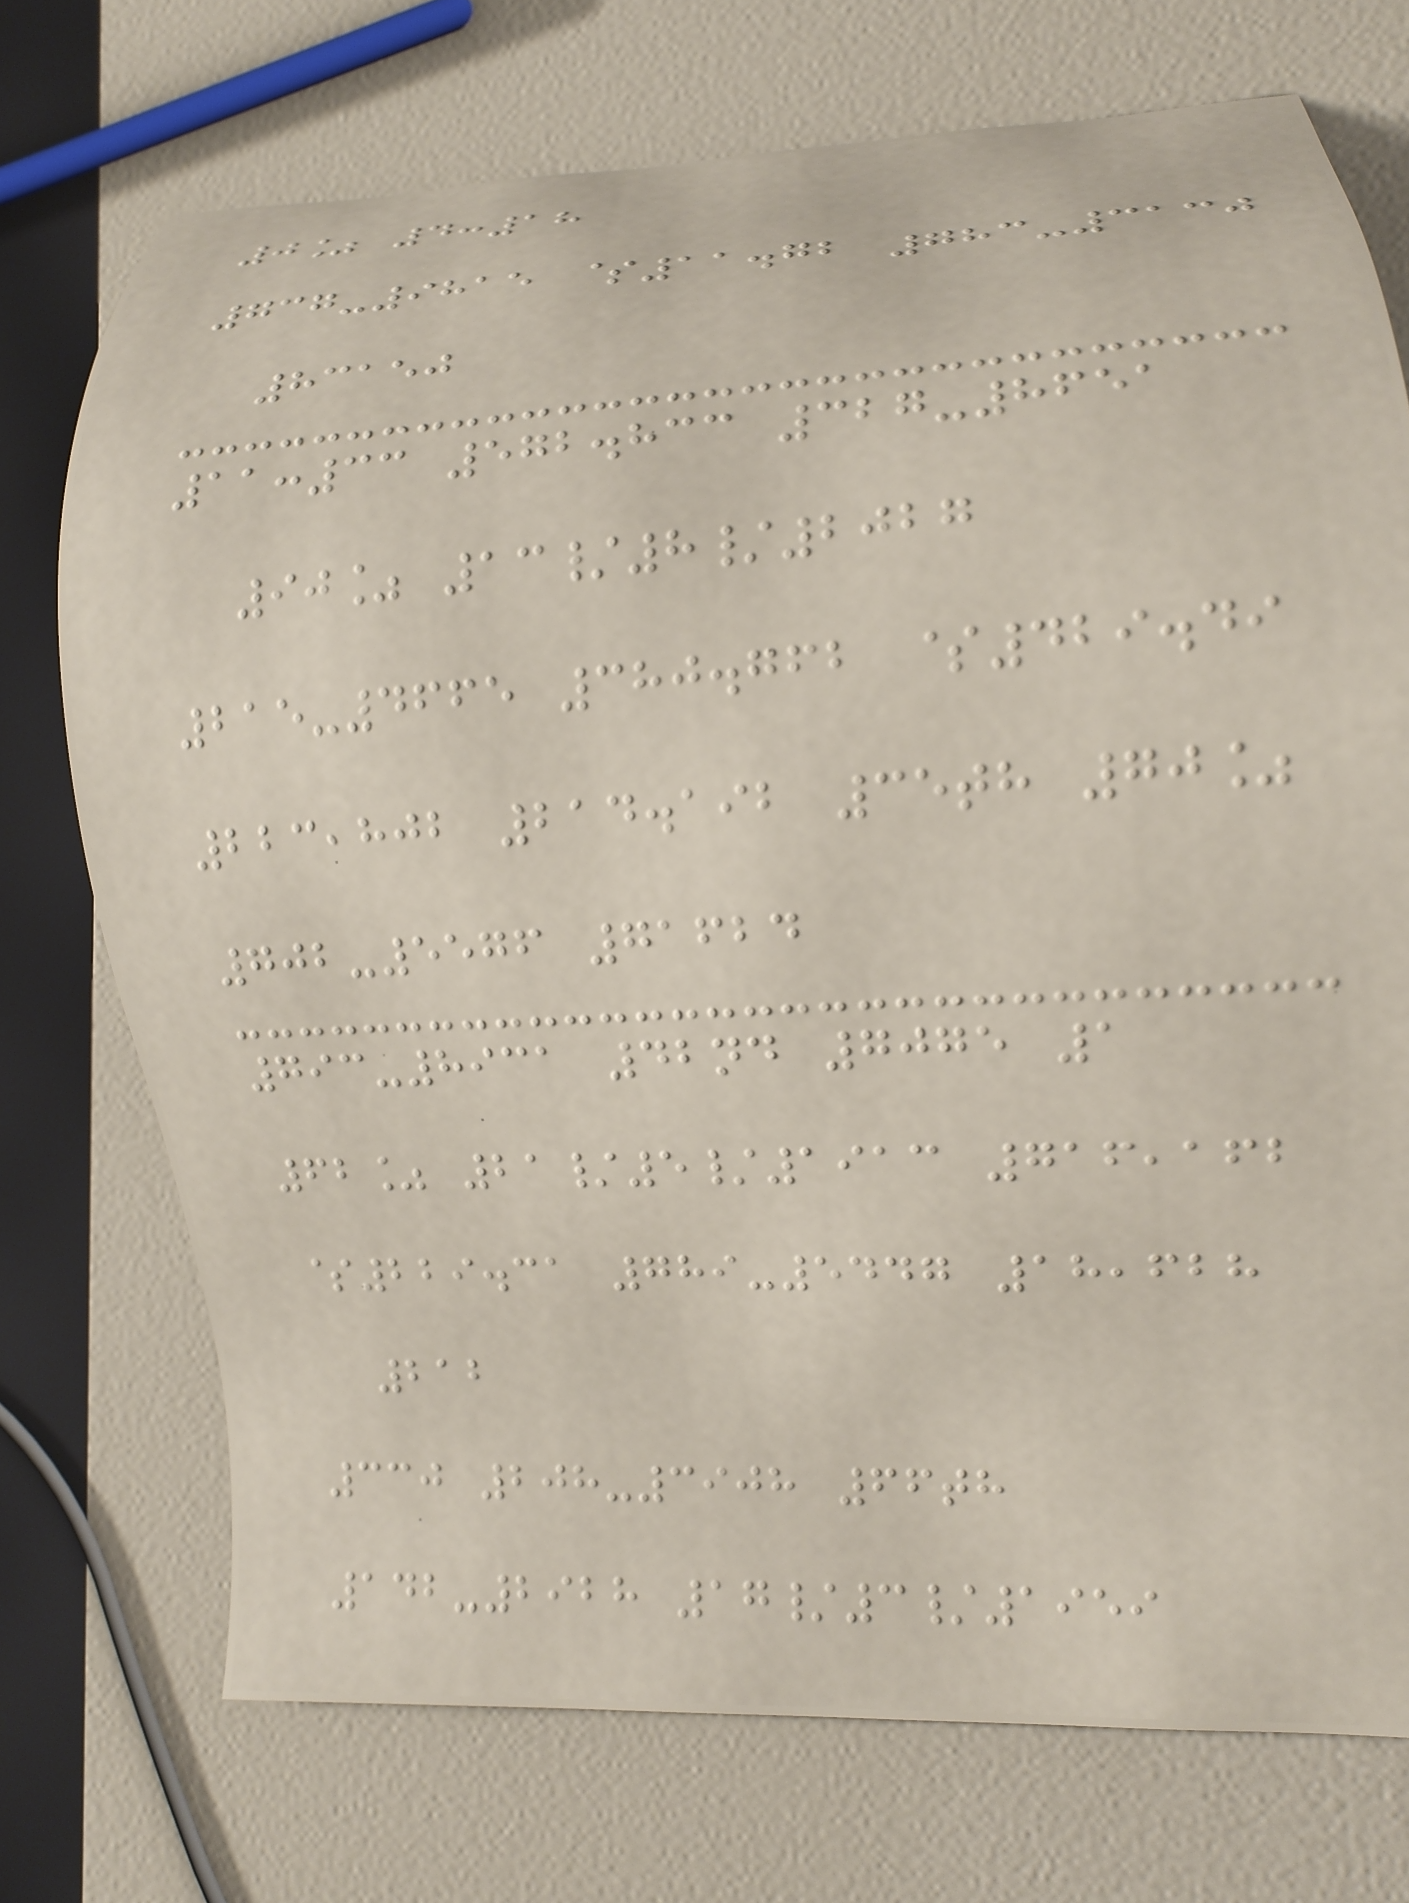0% 4:18
737-9815 $11.72 783-3130
83150
11:33 572.833 327-8651
90% 13/8/2027
215-4665 380.762 $429.49
223,802 214.192 35th 70%
702-5576 71624
793-8931 42nd 7075 1
62% 21/5/1913 716,162
$229.31 789-5447 18,628
212
330 208-3908 66th
142-2928 17/3/1959
